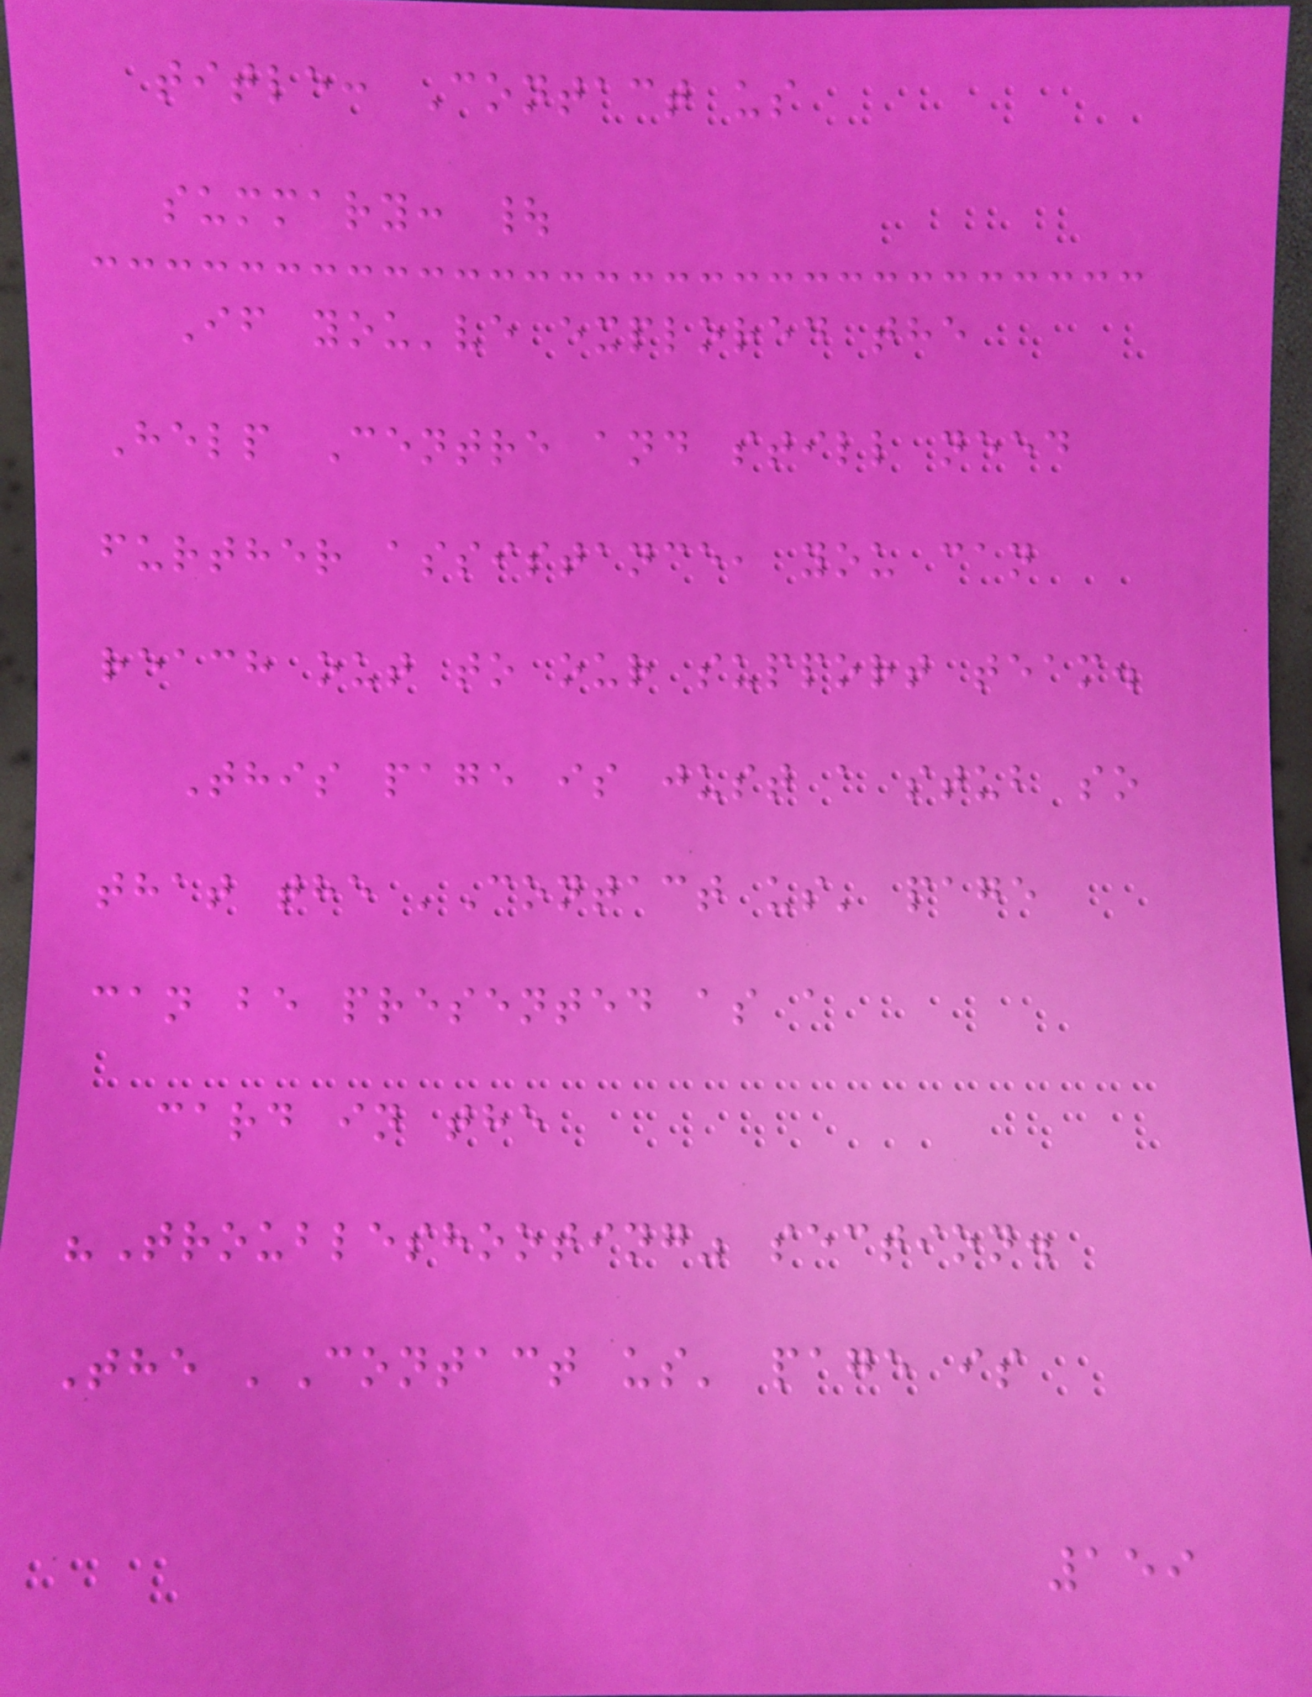title: Contact us
summary: |
If you've explored the
Help Centre and still need
further assistance, you can
reach out to our support team.
This page is just a stub so
that the 'Contact us' page
can be presented as a
card in the
"Troubleshooting" section.
The 'Contact us' page is
159
